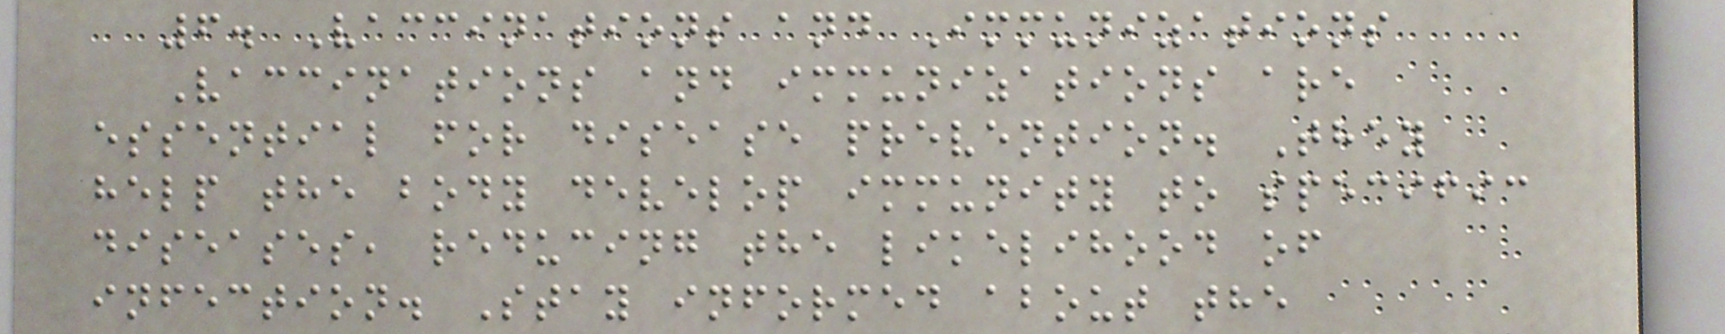6. Vaccinations and Immunizations
Vaccinations and immunizations are
essential for disease prevention. They
help the body develop immunity to specific
diseases, reducing the likelihood of
infection. Stay informed about the
